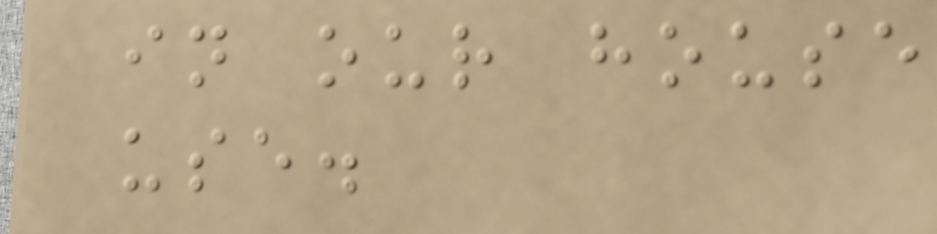in our house
use.
